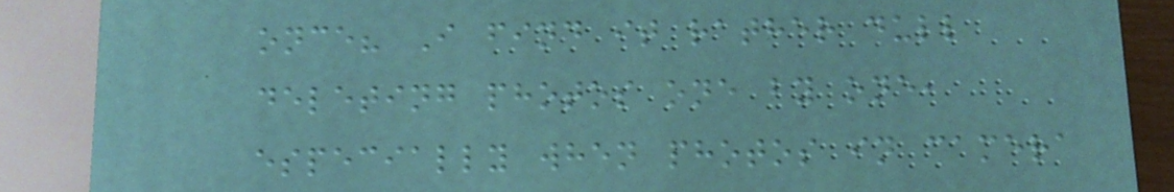once? I find it rather dull
deleting photos one by one,
especially when photos in camera
